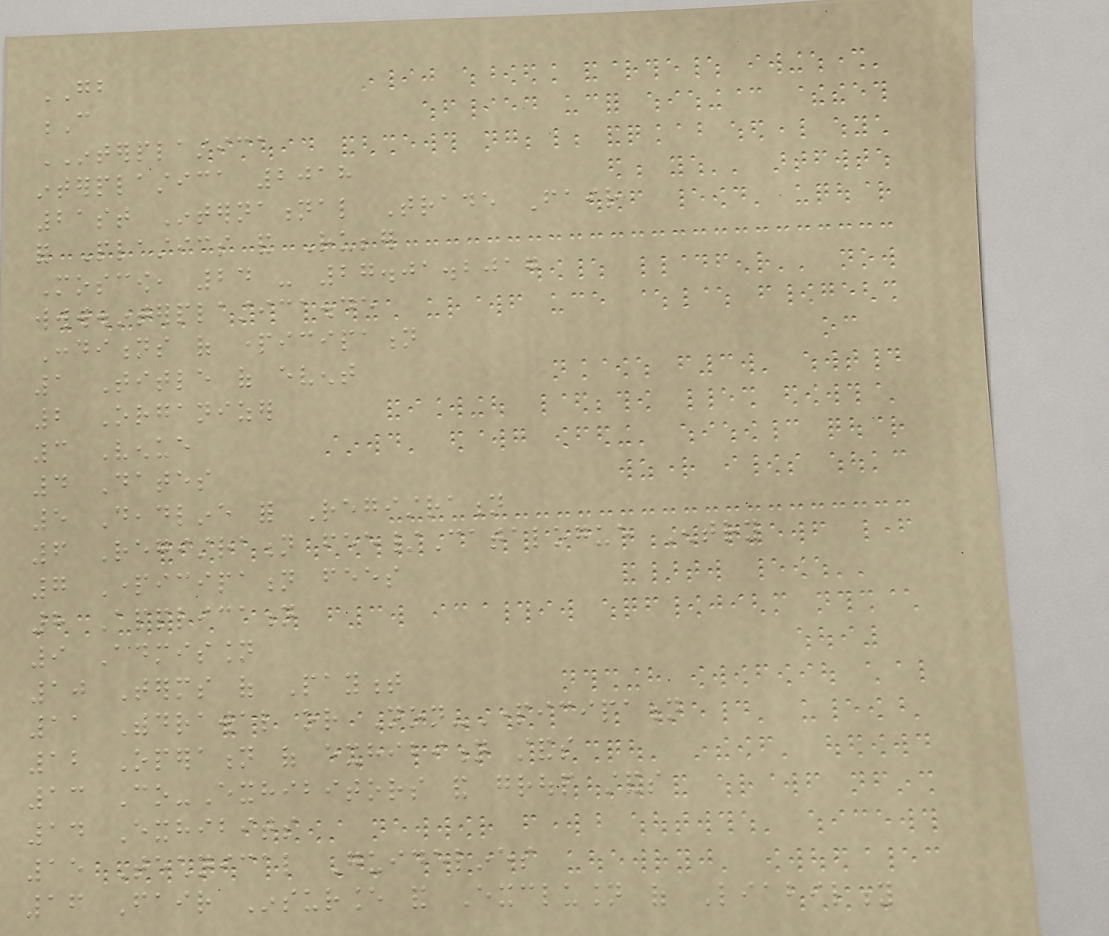GB
C
INTERPLASTICA
interplastica 2018
21st International Trade Fair
for Plastics and Rubber
Moscow, 24 - 27.01.2017
www.interplastica.de
Conditions of participation
1 Title of event
2 Organizer
3 Venue
4 Dates
5 Deadline for Registration
6 Registration fee/Catalogue Entry
7 Participation fees
8 Application
9 Admission
10 Terms of Payment
11 Withdrawal or Non-Participation
12 Operation of exhibition stands
13 Co-Exhibitors and group stands
14 Exhibits
15 Technical Guidelines
16 Fair Insurance and Exclusion of Liability
